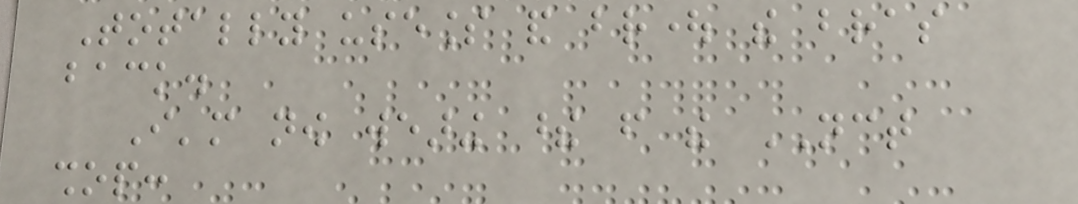Totally useless and brought the bras
back.
I'm now wearing these from the NCT
shop:
